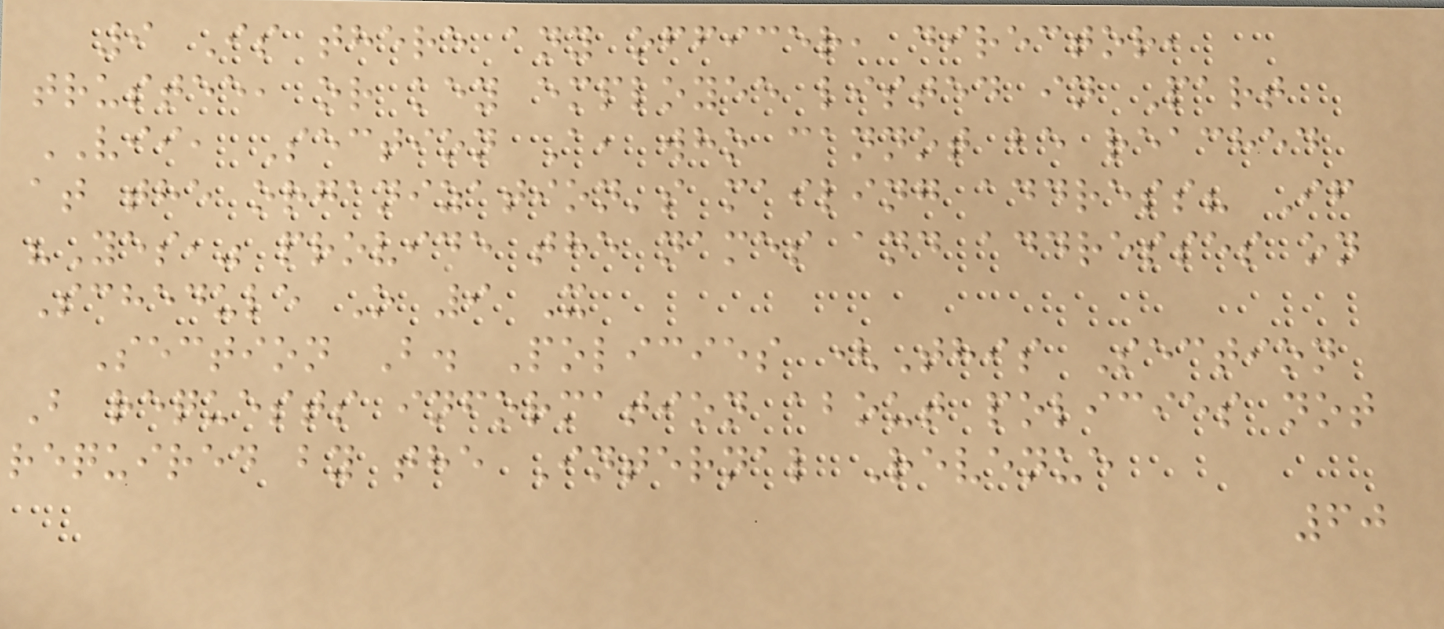9 Is there any officer, director,
trustee, or key employee listed in Part
VII, Section A, who cannot be reached
at the organization's mailing address? If
"Yes," provide the names and addresses on
Schedule O 9 X
Section B. Policies (This Section
B requests information about policies not
required by the Internal Revenue
60
